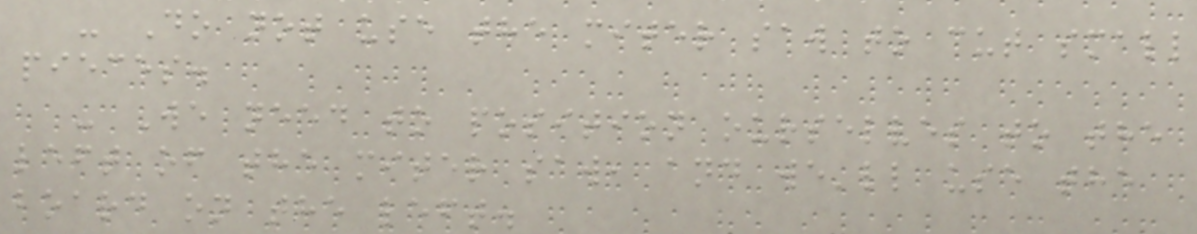- Do not use the miter saw to cut small
pieces.
- We need to position ourselves to the
left of the miter saw, and we'll use the
board on the left.
